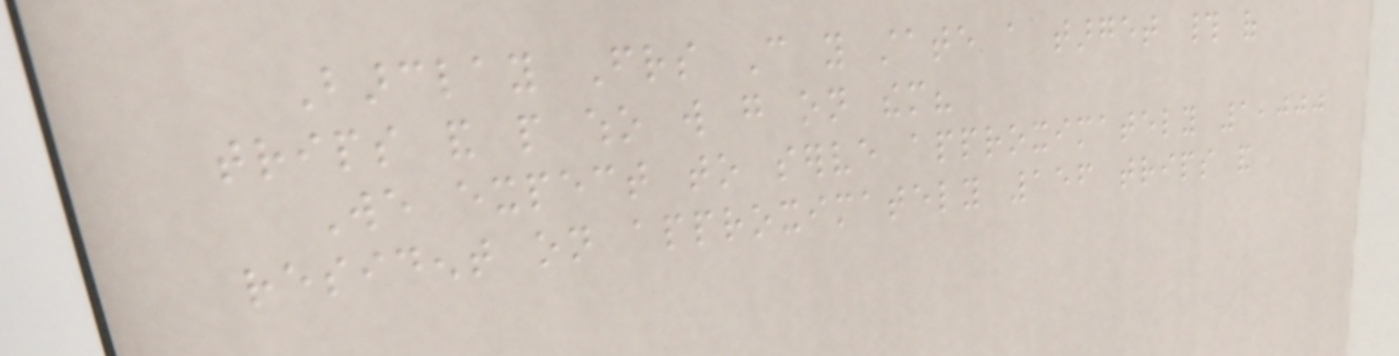Barclay Friends Can you state a target # of
trips and people who will go on them?
We expect to serve approximately 1,000
resident on approximately 156 trips and
